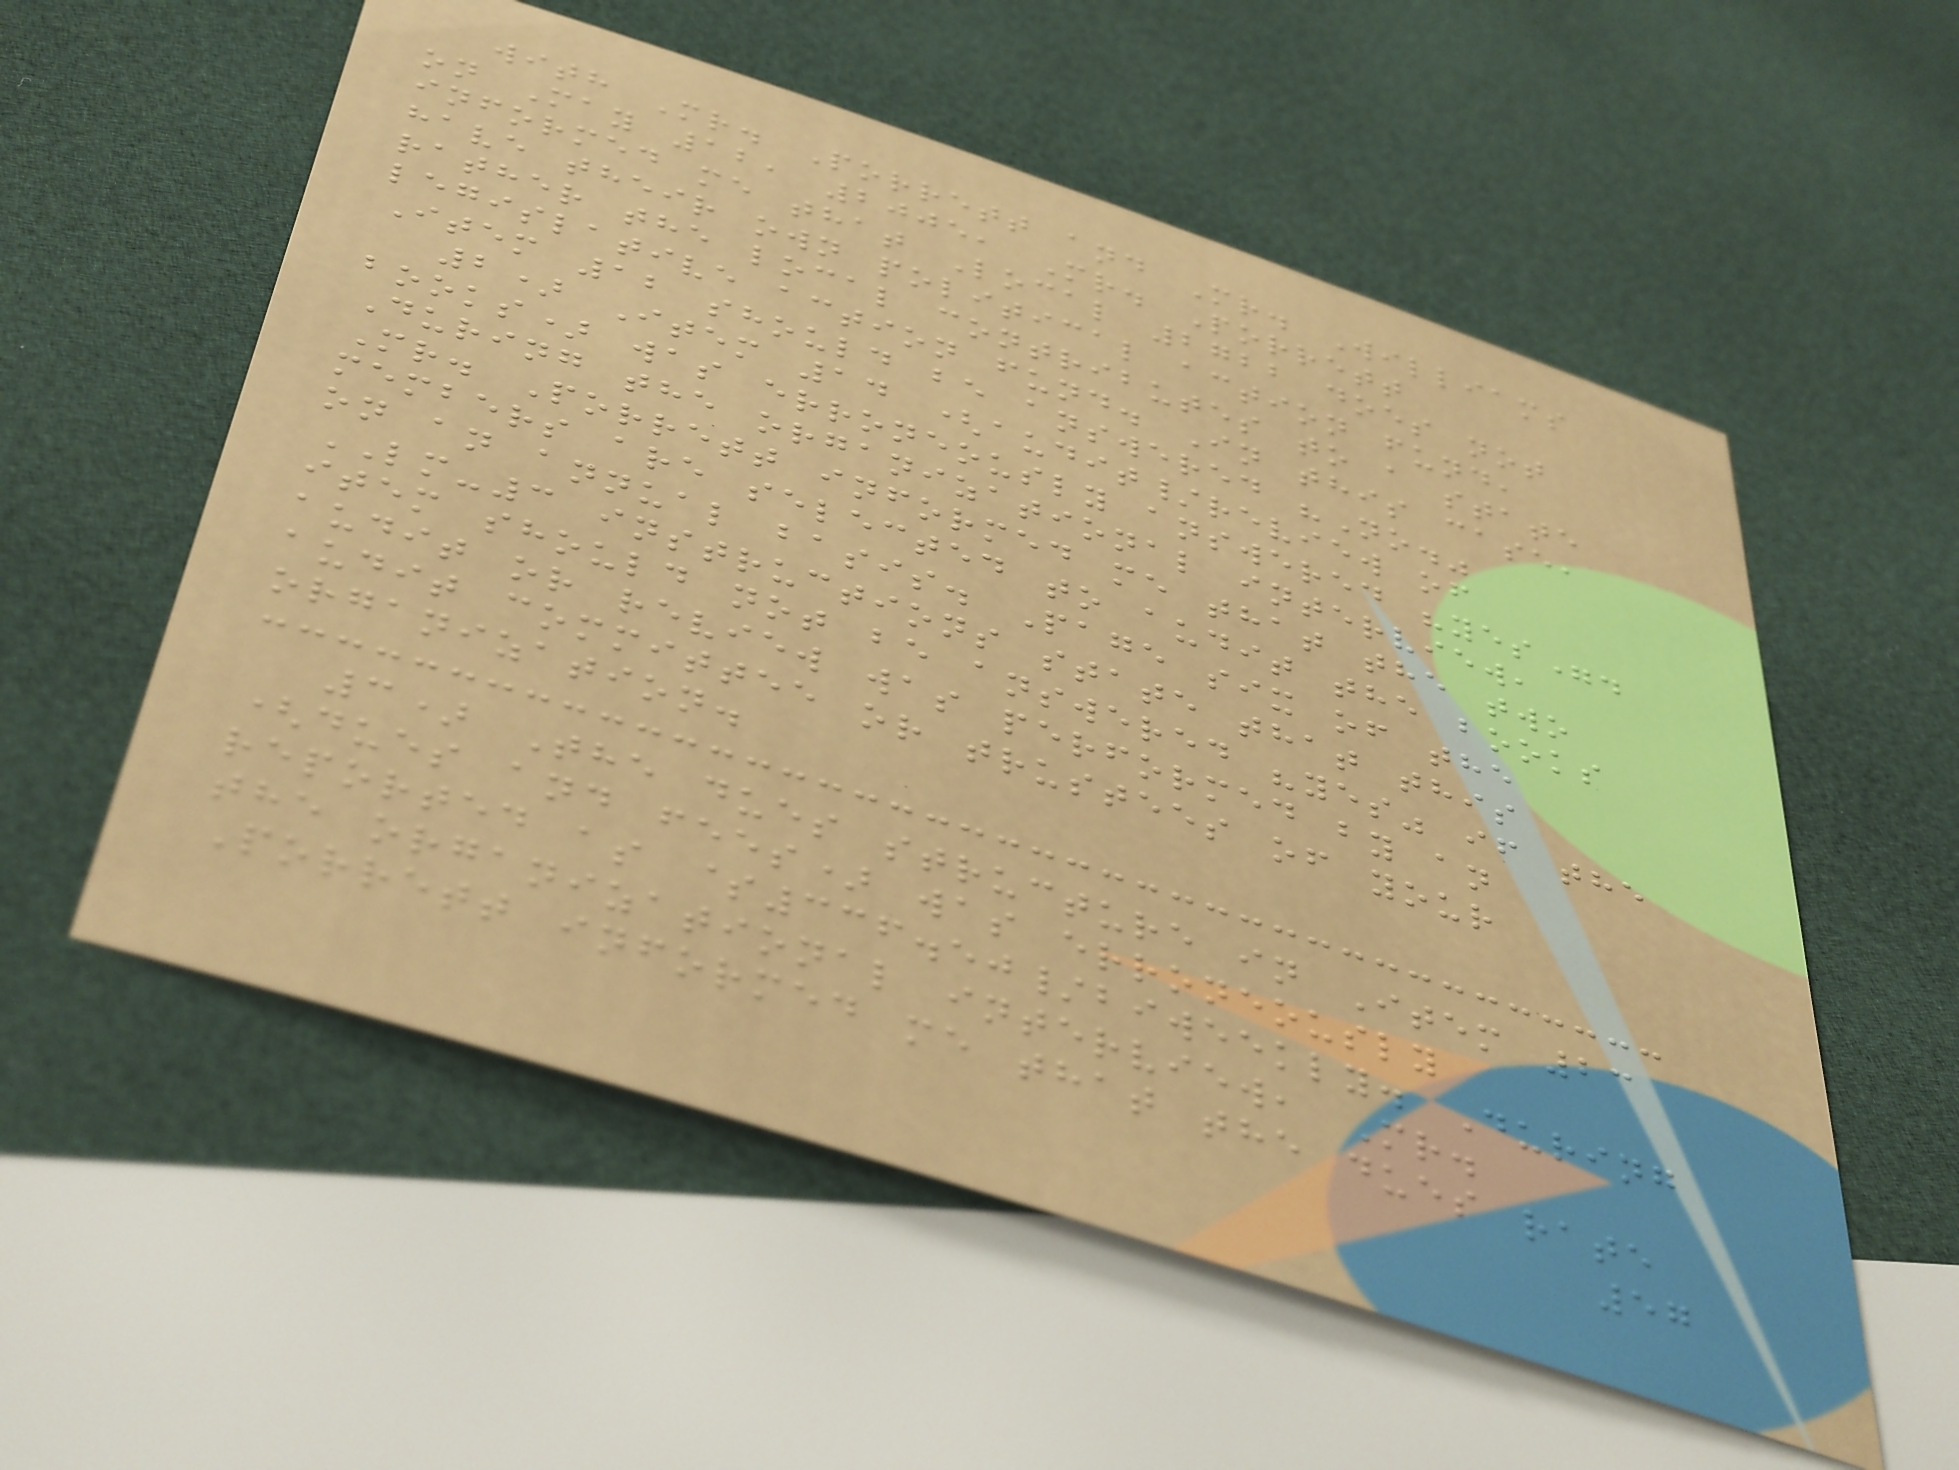with Mr. Porrett and Mr. Williams
on May 12, 2005, Mr. Porrett
informed me that Local 2722 does not
have their own political action fund,
rather the local contributes to a state
legislative action fund. In this case,
Item 12 should be answered "No."
2) Item 14 (audit/review of
books) was erroneously answered "yes".
During the organizational interview,
Mr. Porrett informed me that the two
members are selected to audit the books
on an annual basis. Page six of the
LM-3 instructions state that this
item should not be answered "yes" if the
audit or review was performed by an
audit committee or trustees of your
organization.
3) The dues structure in Item 23
(dues and fees) was erroneously
reported as $336.50/biweekly. During
the organizational interview, Mr.
Porrett informed me that the dues rate
57
